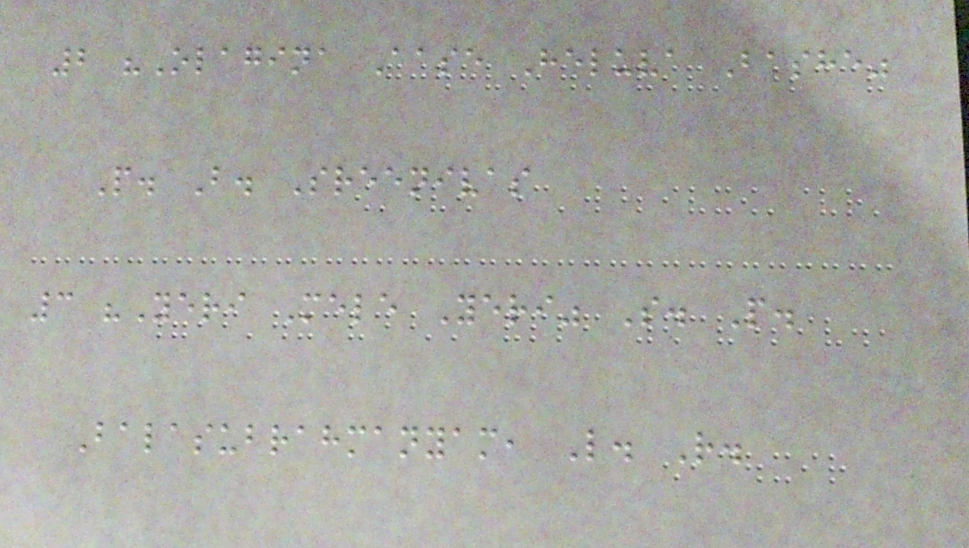2 "Olagina Aase Heluva Bashe"
P. B. Sreenivas
3 "Yeri Mele Yeri" S. P.
Balasubrahmanyam, L. R.
